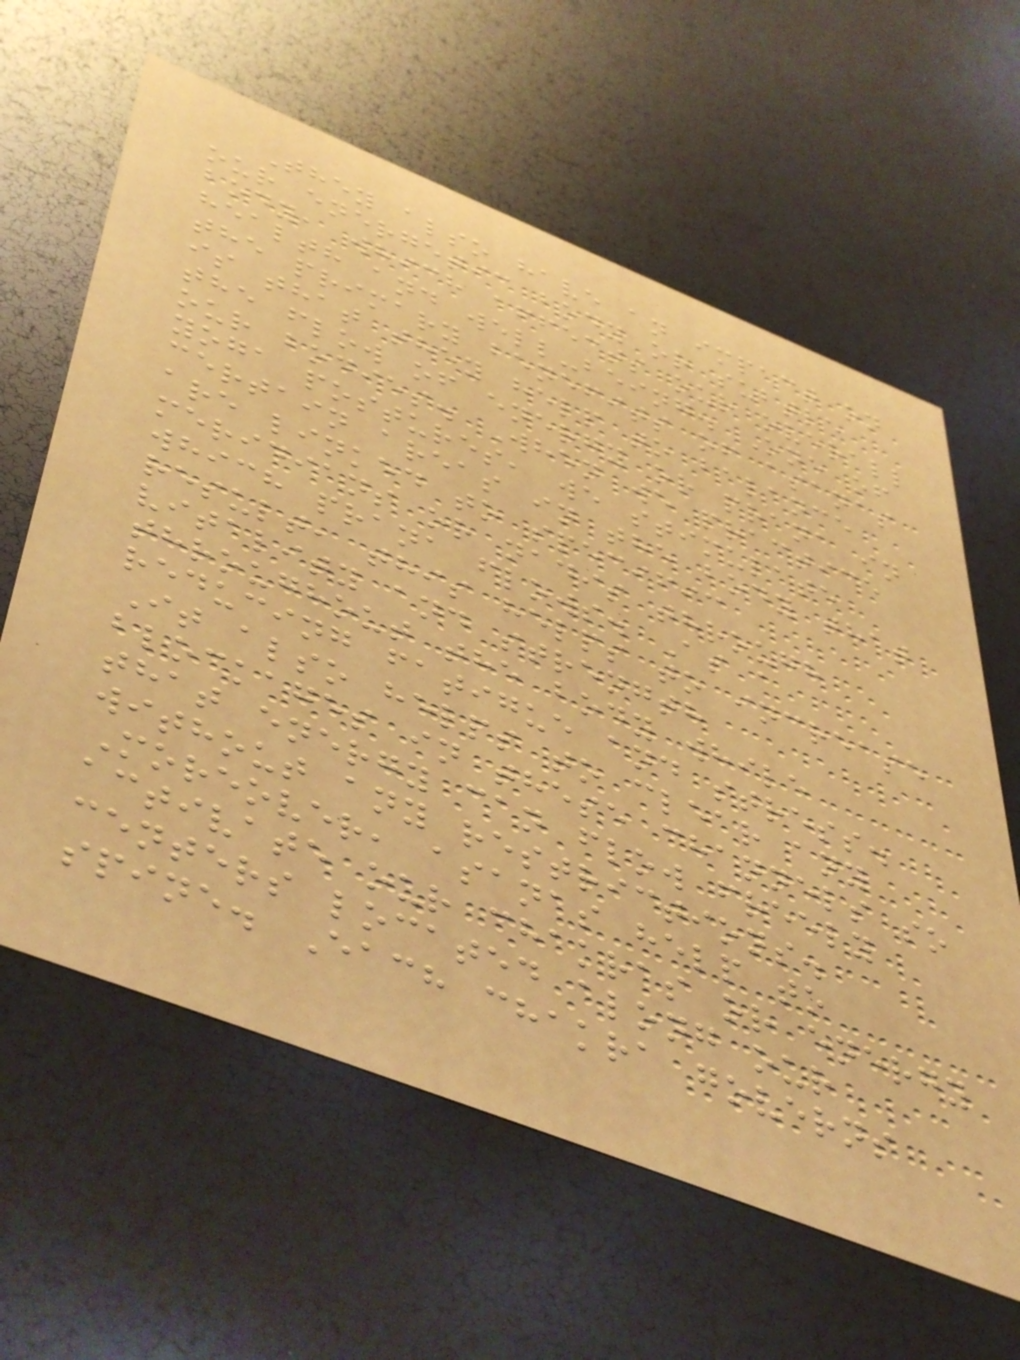They also have an impact on
our energetic body or subtle
body, which affects our overall
health and well-being. One of
the primary benefits of asanas
is that they help to balance
the flow of energy or prana in
our bodies. When we practice
yoga postures, we stimulate
certain areas in the body that
are linked to specific
meridians or nadis through
which prana flows. As a
result, this helps to increase
vitality and strength
throughout the body while
reducing fatigue and stress.
It also helps to clear any
blockages in these channels so
that energy can flow freely
without any restrictions.
Moreover, asanas help to
activate our chakras or energy
centers located along our
spine. Each chakra governs
